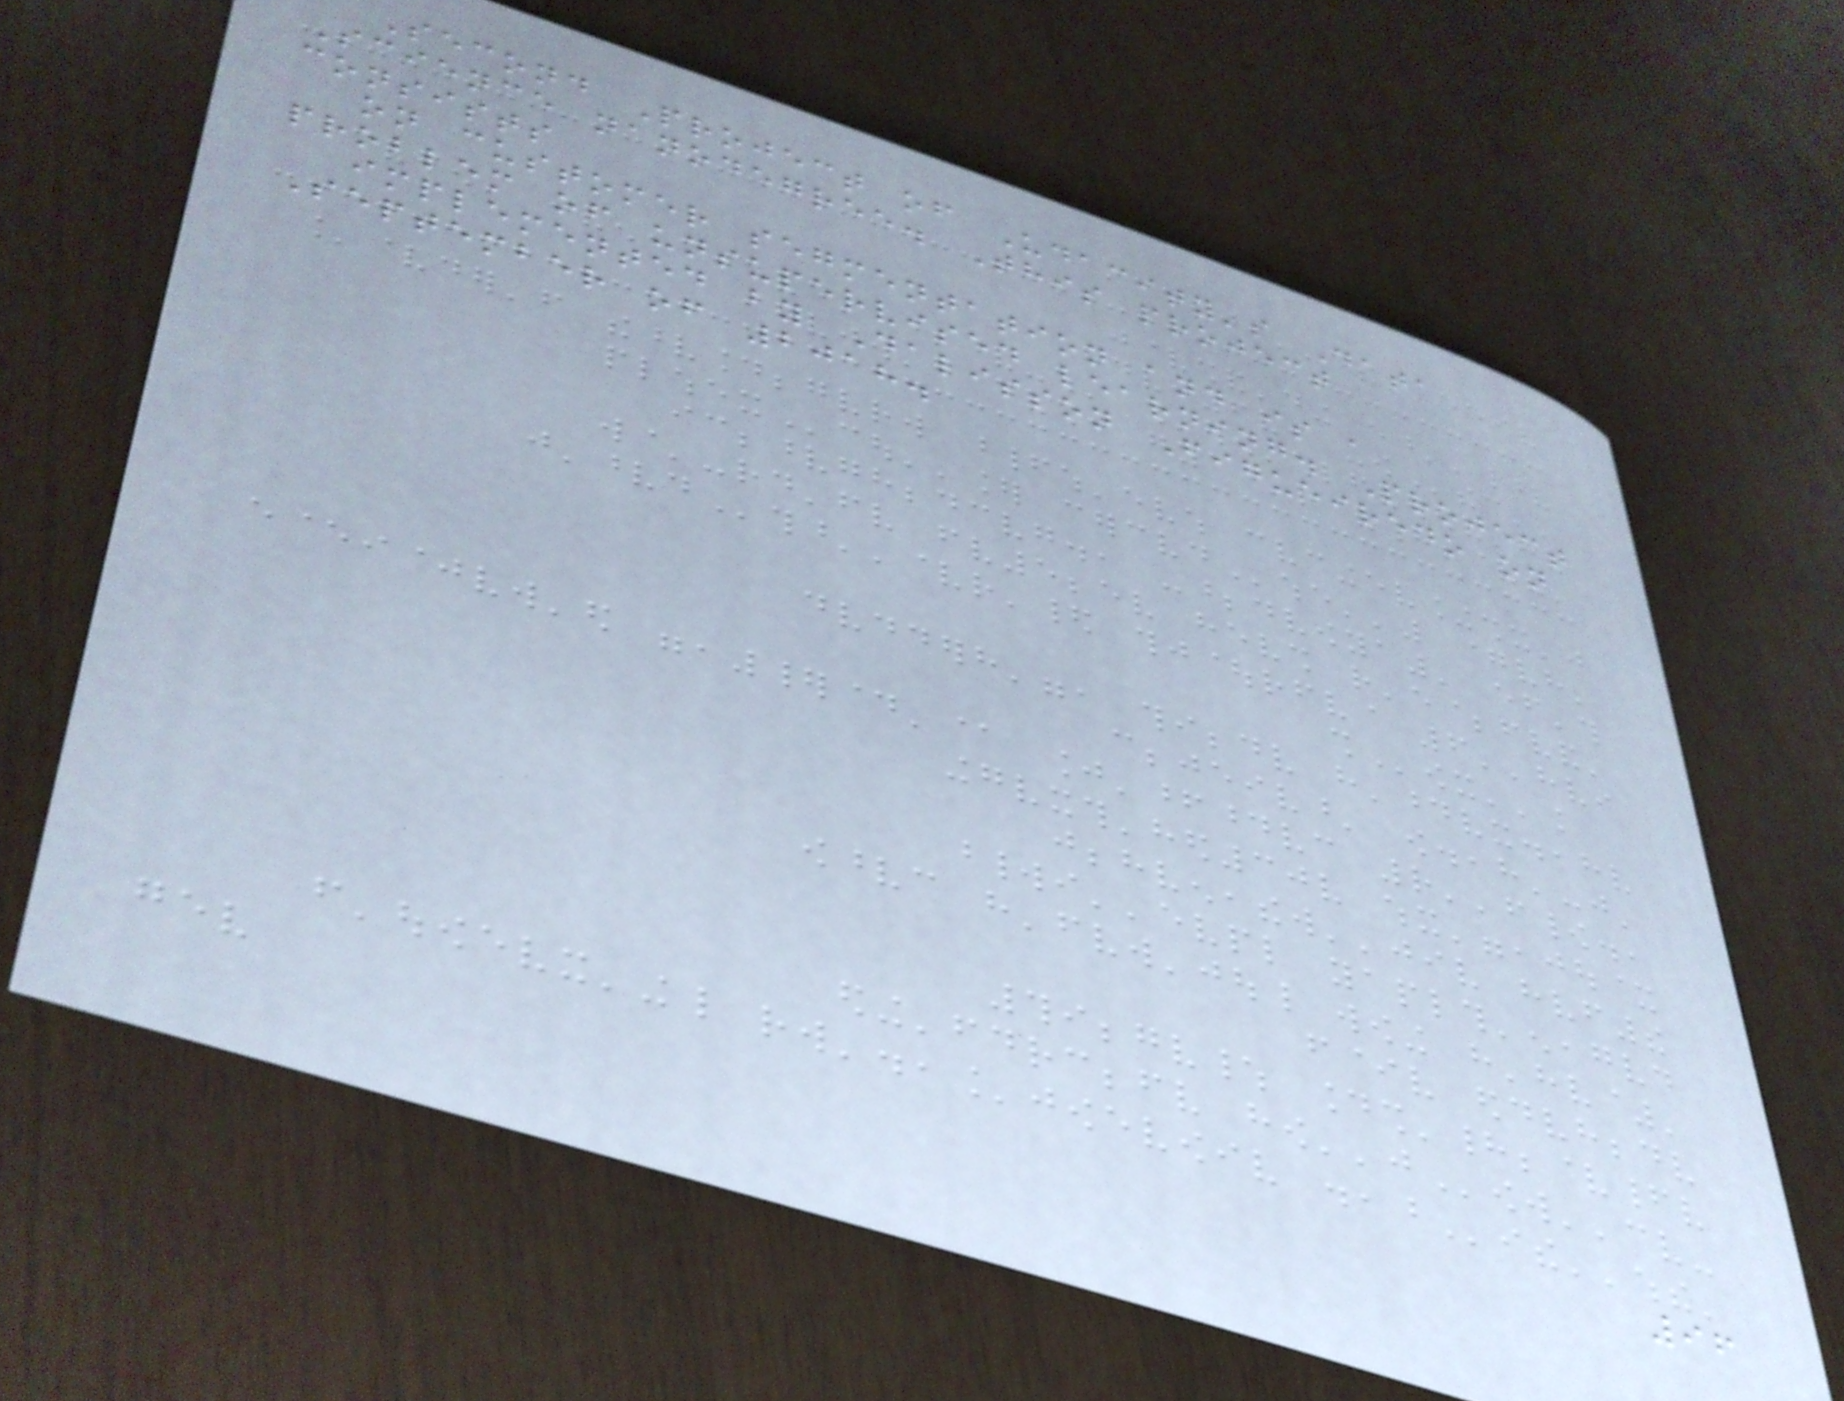Second Project of Udacity's Data
Science nanodegree. This project
consists
on customer segmentation and is a
problem of unsupervised learning. Project
implemented by Dalisson Figueiredo on
September of 2018.
96
